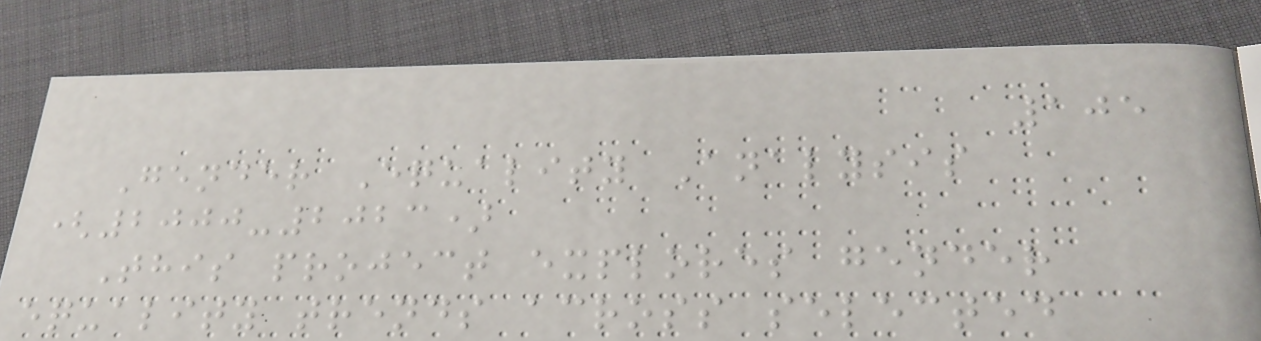105
Gender Equality Analysis
(2000-2023)
This project explores gender
equality trends across selected
